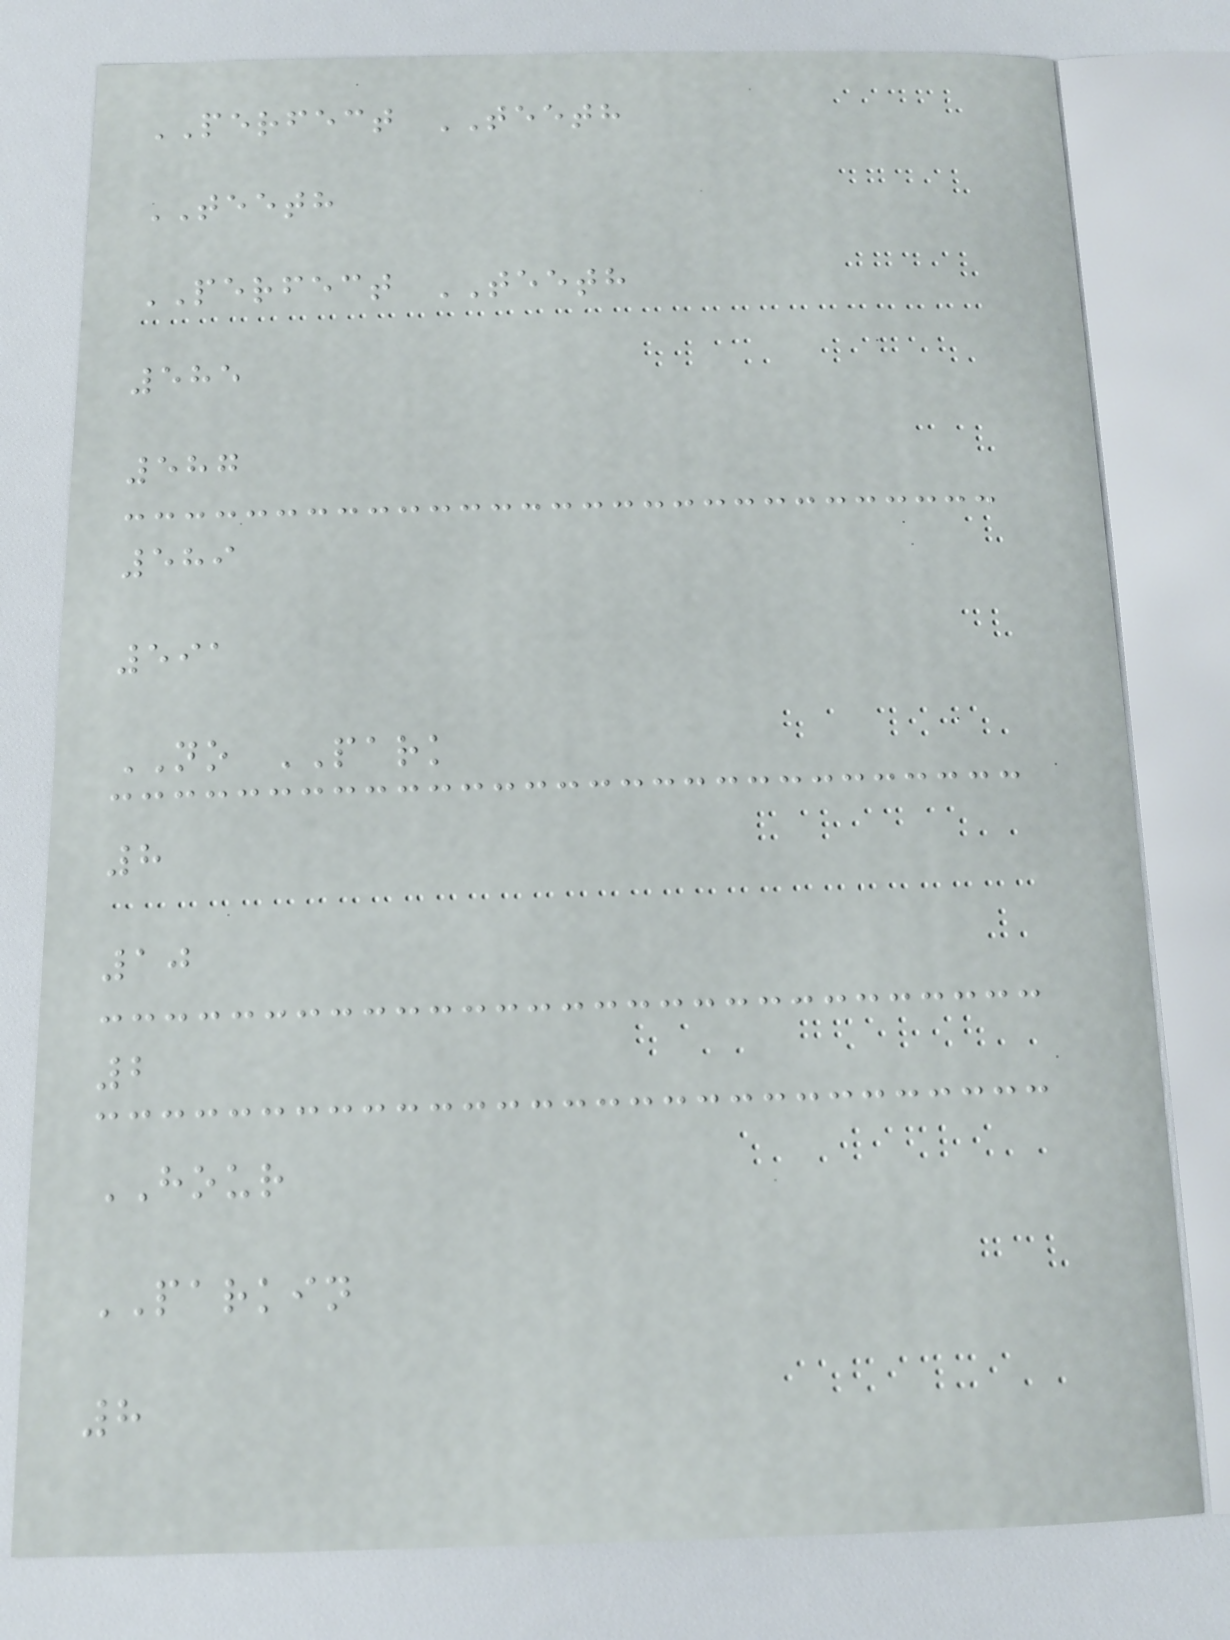PERFECT TEETH
TEETH
PERFECT TEETH
585
587
589
591
NO PARK
8
10
2
HOUR
PARKIN
8
